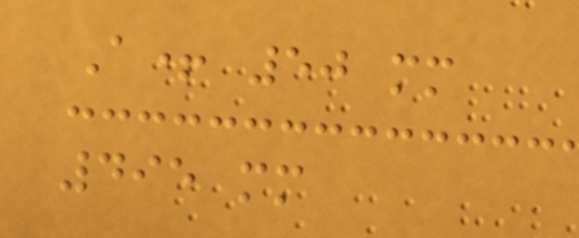A+ 50 mm
495 mm
